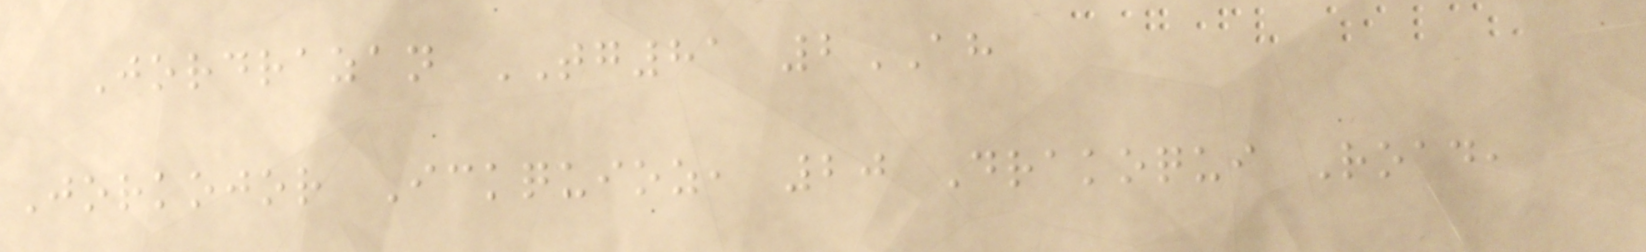Jordrazan TG81 2AH
Jorkojor Ickquioz, 20 Drakoqui Road,
